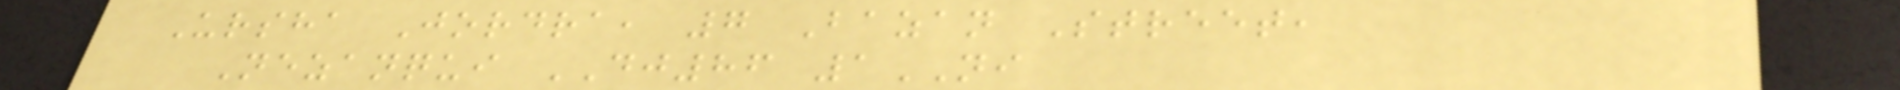Ursha Jordra, 7 Bazan Street,
Nezanqui DJ86 1NI
